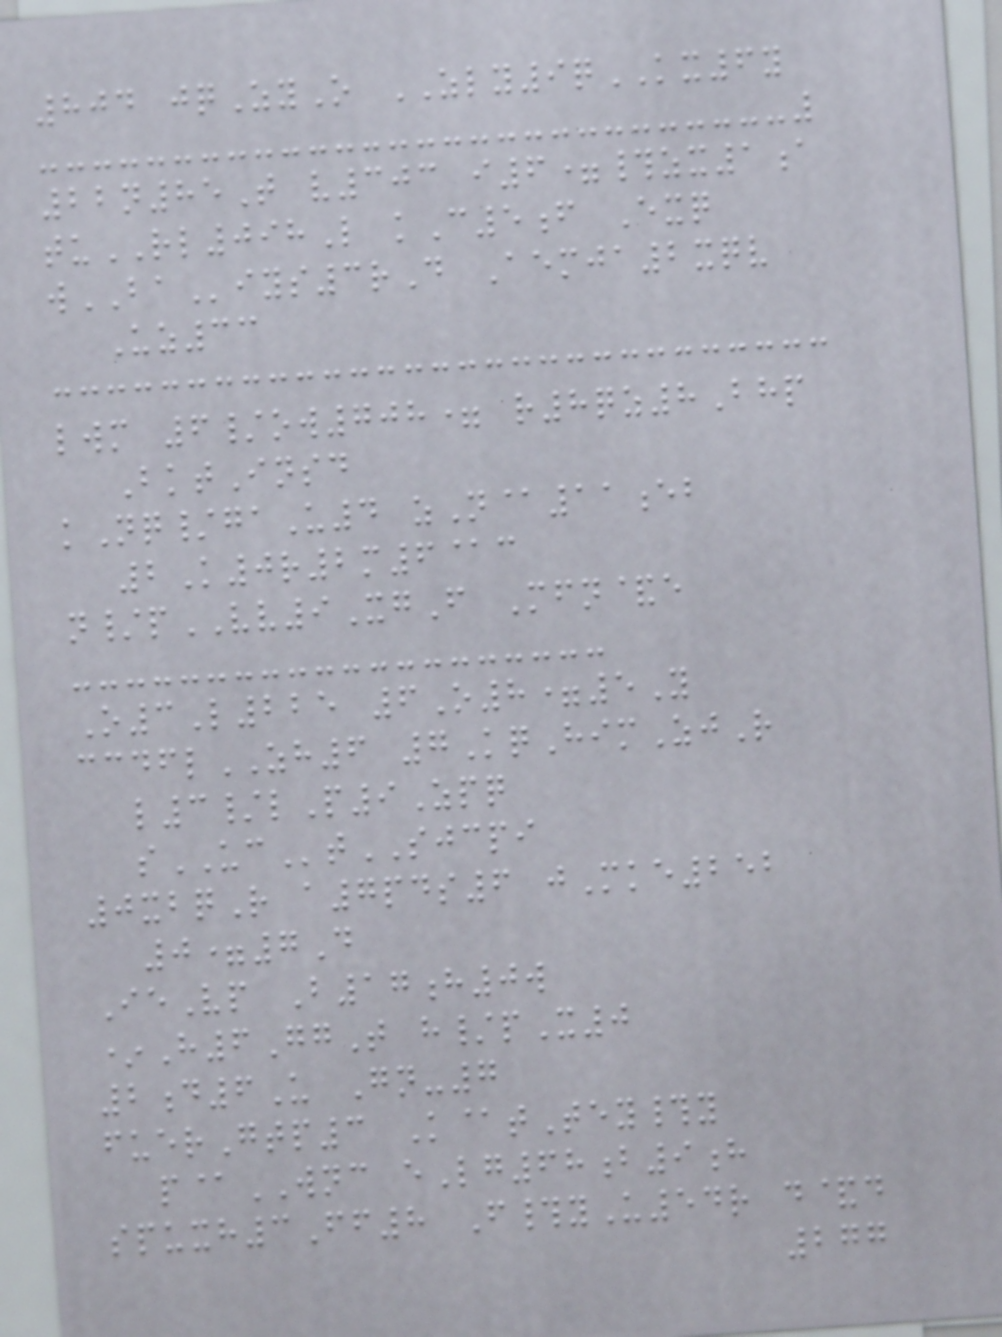804 jqZyO ZLY9qKX6y
22n85T v303 i6=#zx1a
tuRL098L kC5f Exq
wBAiys3rD Aemja2xqv
Uz33
lwm 6/ow708= r8qz8Bhp
BktInsd
kNq/gaU4 zN@11eb
2K0r2m6@c
n/pVV9XgF Mfn&e
O3L225 6O8=5Y
ccdflZH6 7KqHimZjR
l3/lP9Zpq
sUCtSJCPI
0xbqR a7pds6 jMke252
0=7D
IeVp B17h0w
*H6GgT h/pX0
2d6U Gn-7
fuerGtp3 K@tTey#y
p@WNC eLg68b9h
spuxh3Ff8 F#yU54r d&d
277
